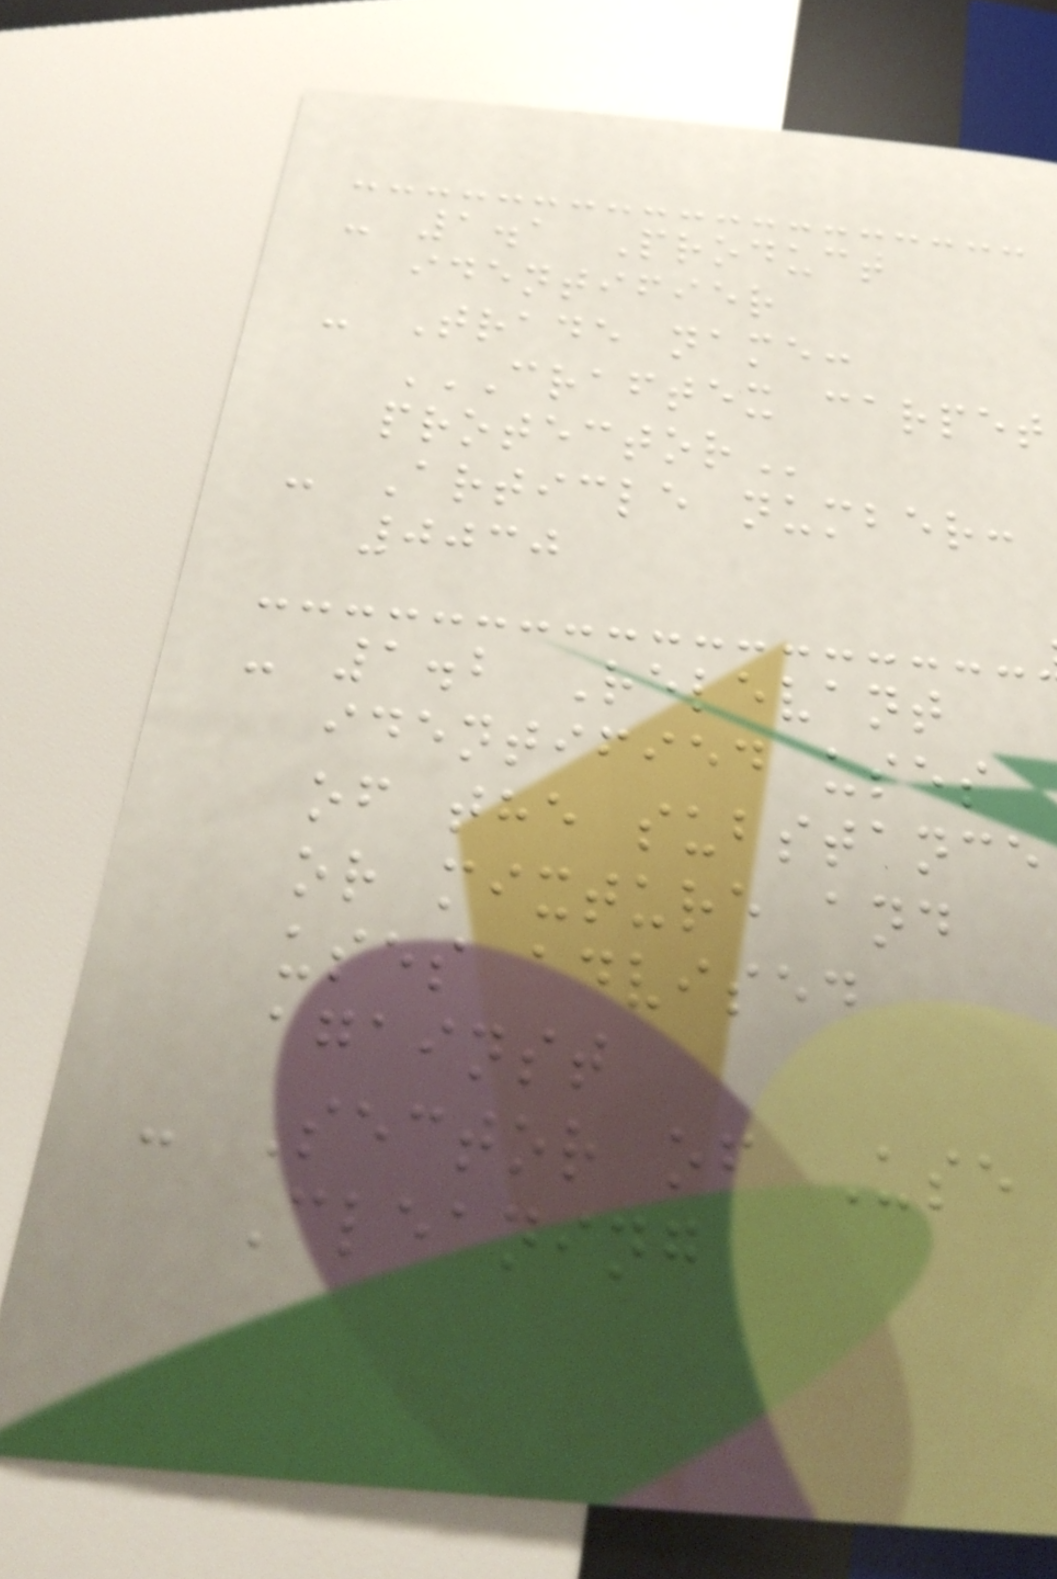- 1.1 Product
identifier
- Trade name:
CRAFTEX CARPET
PROTECTOR
- Article number:
0030
- 1.2 Relevant
identified uses
of the substance
or mixture and
uses advised
against
- Sector of Use
Cleaning
